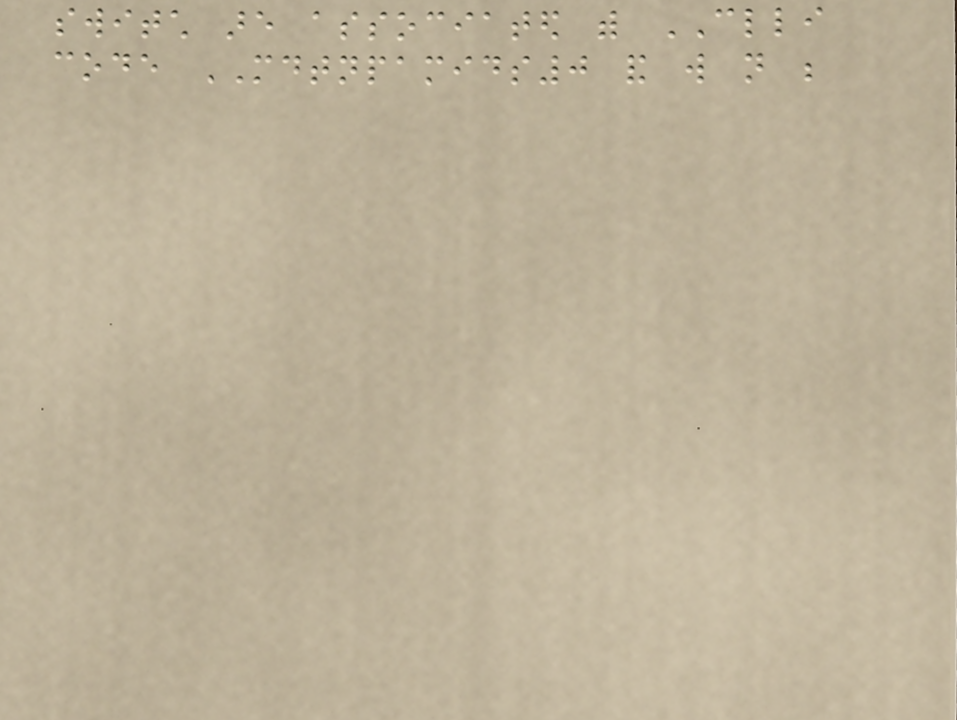switch are associated with CLLI
code MDTNPAMIDS0 and will not be
